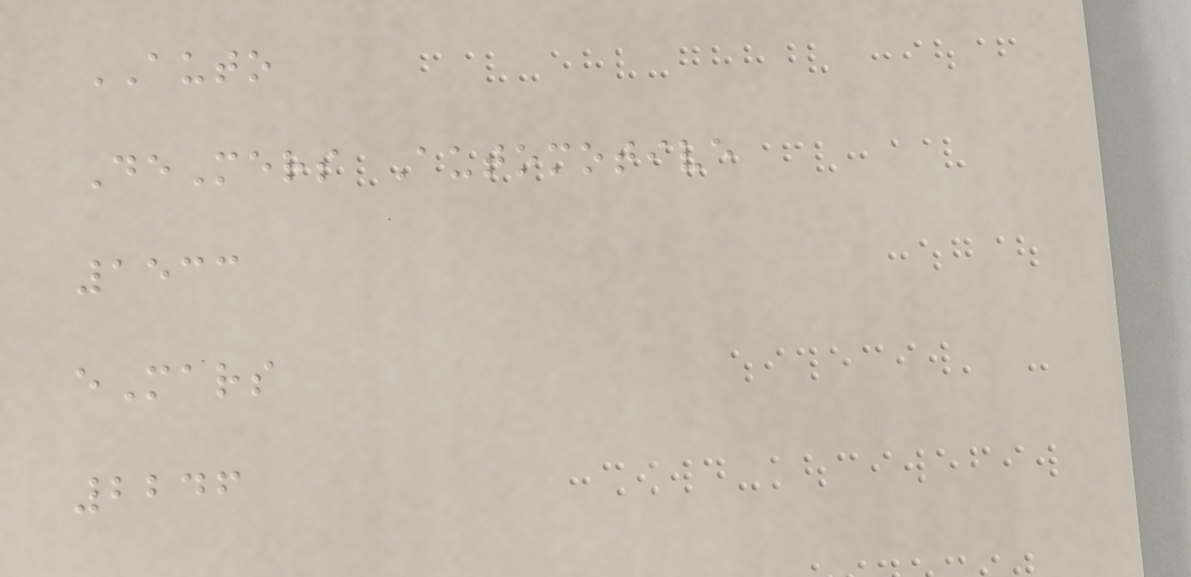AUTO
DeMers Automotive
1533
eMars
2246
